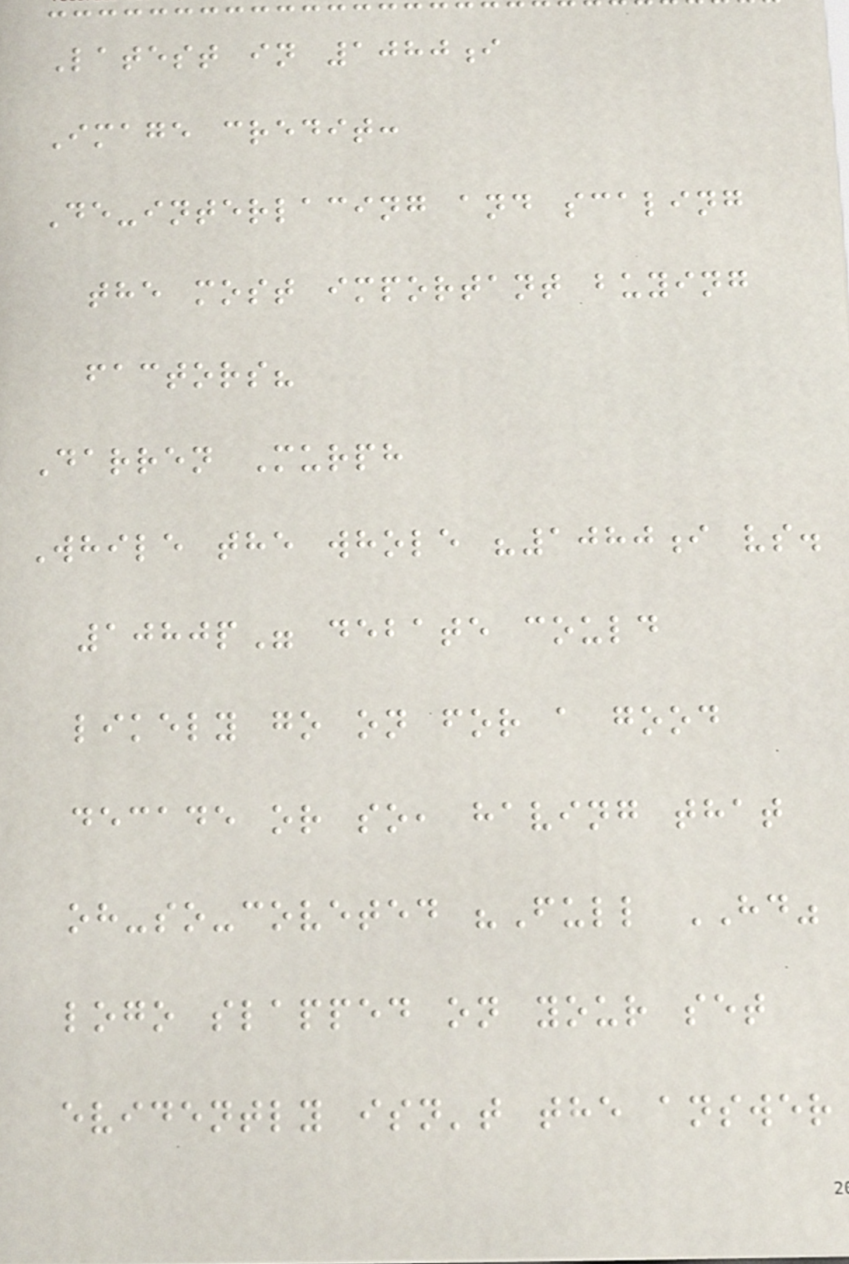Latest in 1080i
Image credit:
De-interlacing and scaling
the most important buying
factors?
Darren Murph
While the whole "1080i vs.
1080p" debate could
likely go on for a good
decade or so, having that
oh-so-coveted "Full HD"
logo slapped on your set
evidently isn't the answer
